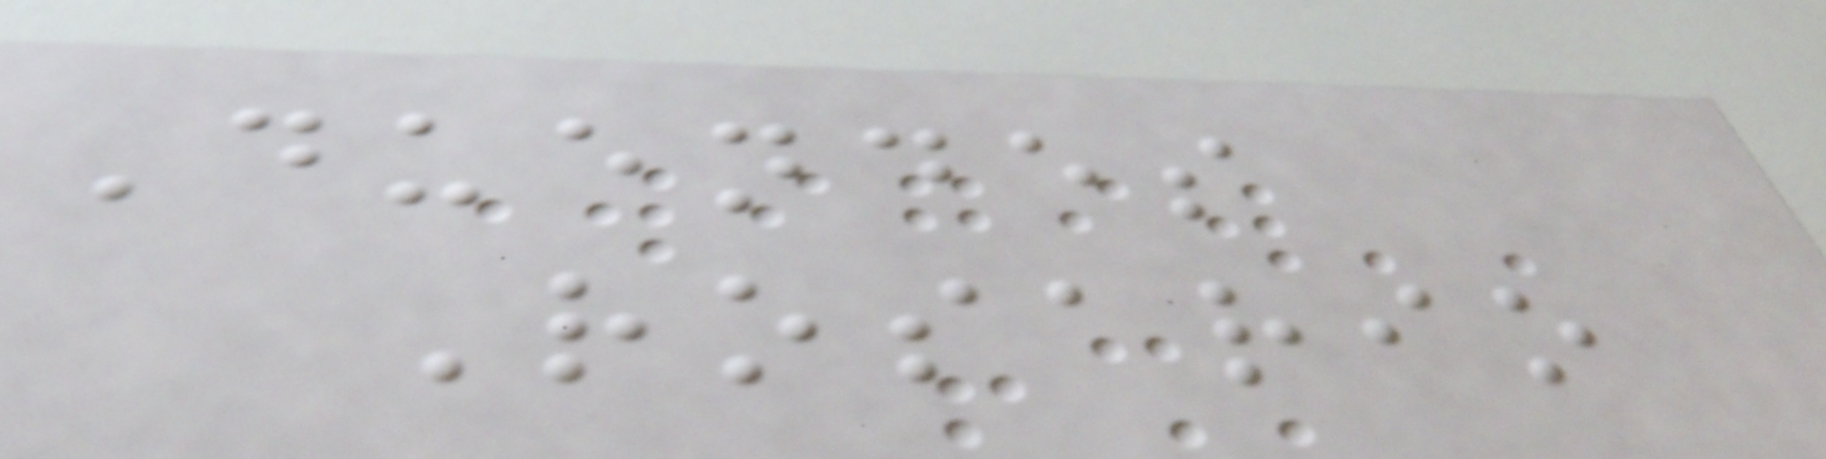Duendes
Rosario
